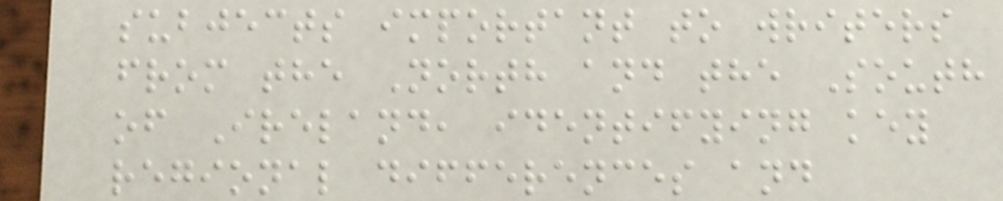subjects important to writers
from the North and the South
of Ireland, identifying key
regional differences and
